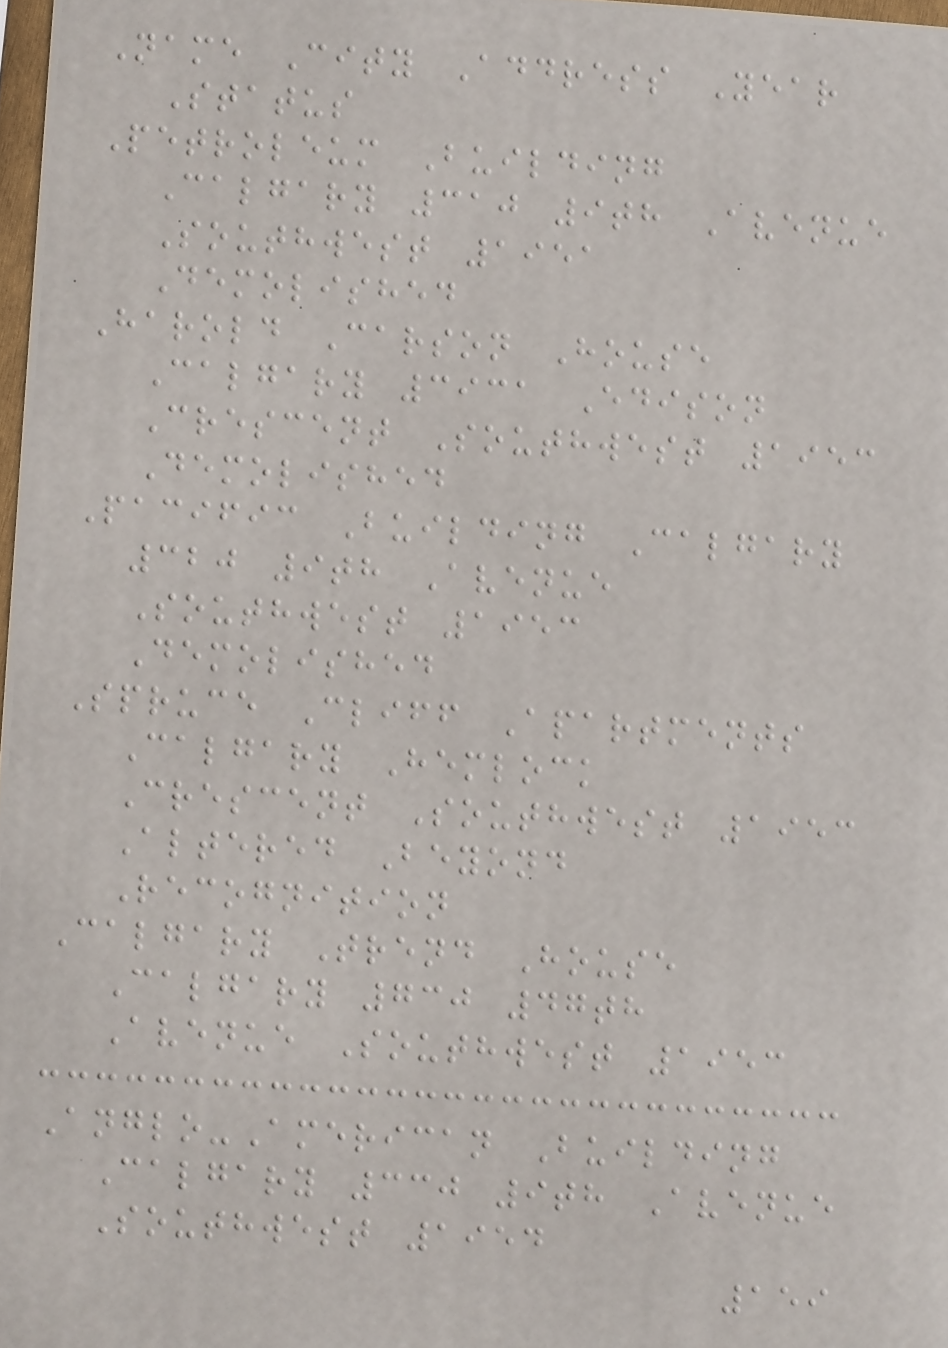Name City Address Year
Status
Petroleum Building
Calgary 310 9th Avenue
Southwest 1951
Demolished
Harold Carson House
Calgary 3931 Edison
Crescent Southwest 1953
Demolished
Pacific Building Calgary
320 9th Avenue
Southwest 1953
Demolished
Spruce Cliff Apartments
Calgary Hemlock
Crescent Southwest 1953
Altered Beyond
Recognition
Calgary Trend House
Calgary 730 47th
Avenue Southwest 1953
Anglo-American Building
Calgary 330 9th Avenue
Southwest 1954
159
